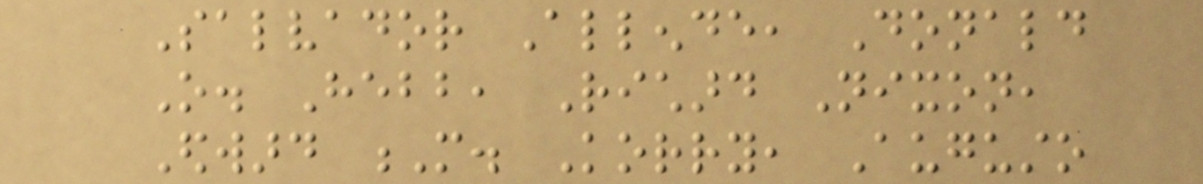Salvador Allende, Donald
O. Hebb, Richard Nixon,
Edward M. Korry, Augusto
